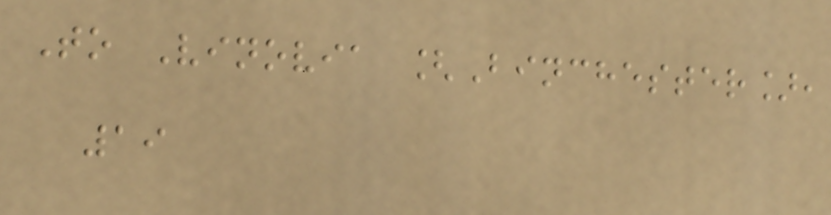To Vinovia [Binchester],
19
